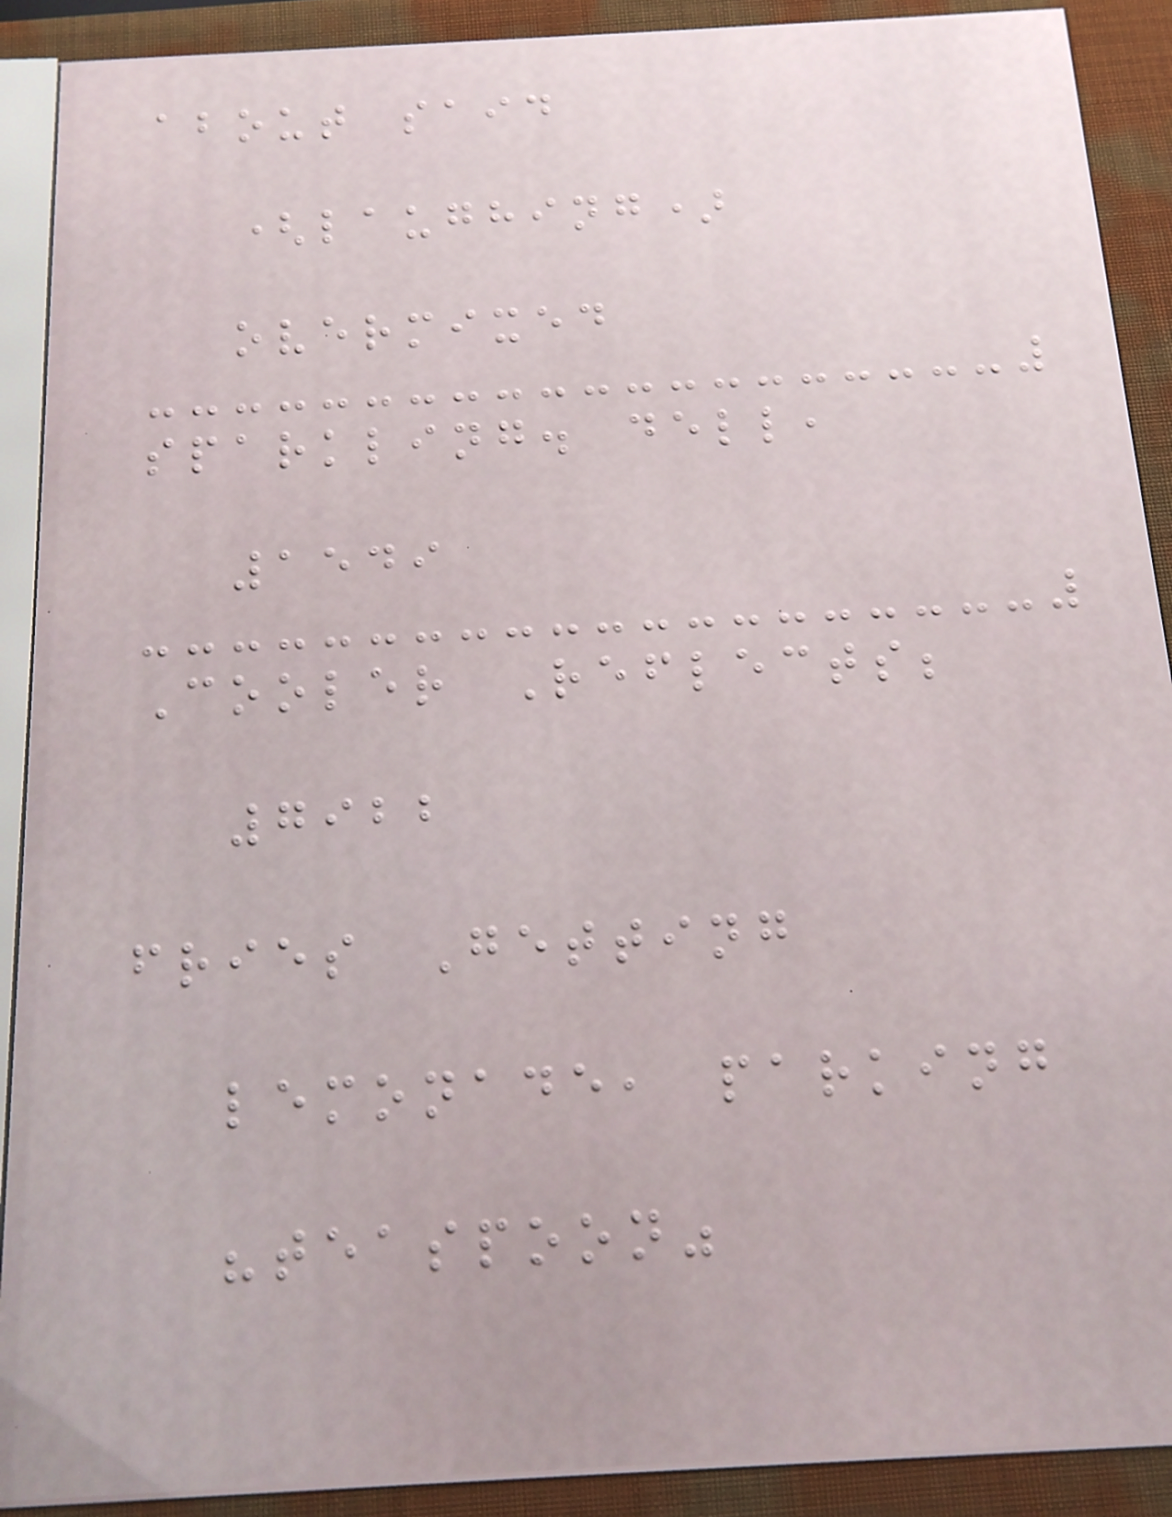about said
(laughing)
overmixed
sparkling. dell,
1549
Cooler Reflects;
7922
fries Getting
lemonade, parking
"teaspoon"
